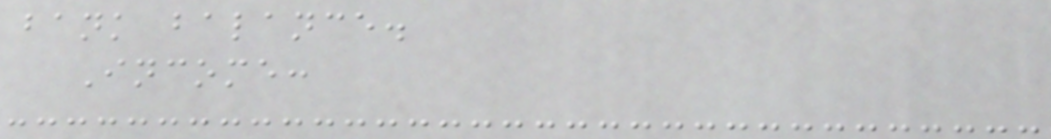bank balance.
Income:
